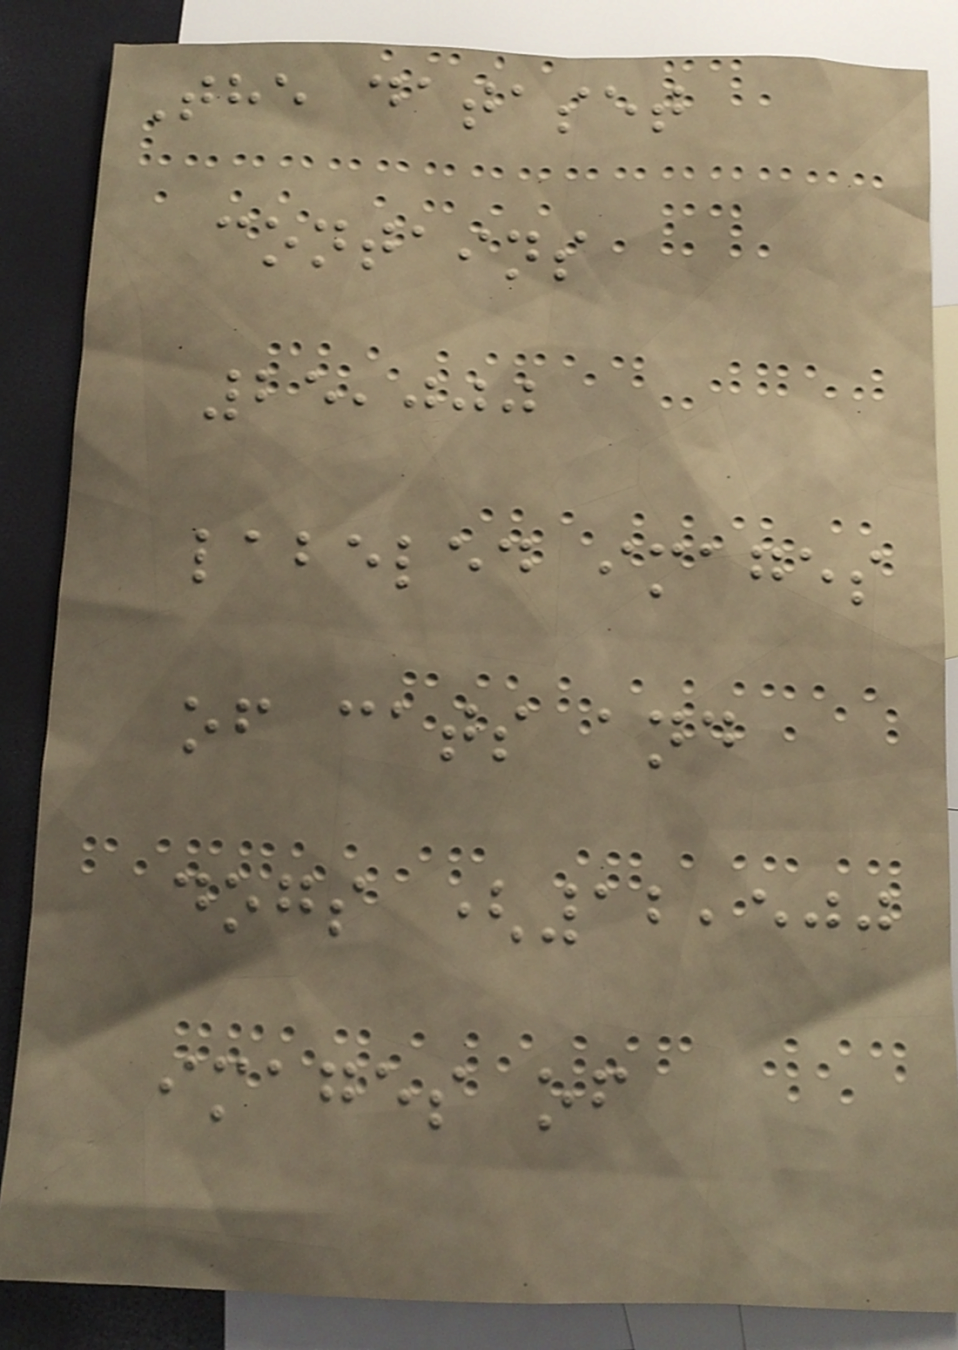The dataset
contains
25,000
labeled images
of cats and
dogs (12,500
images of
